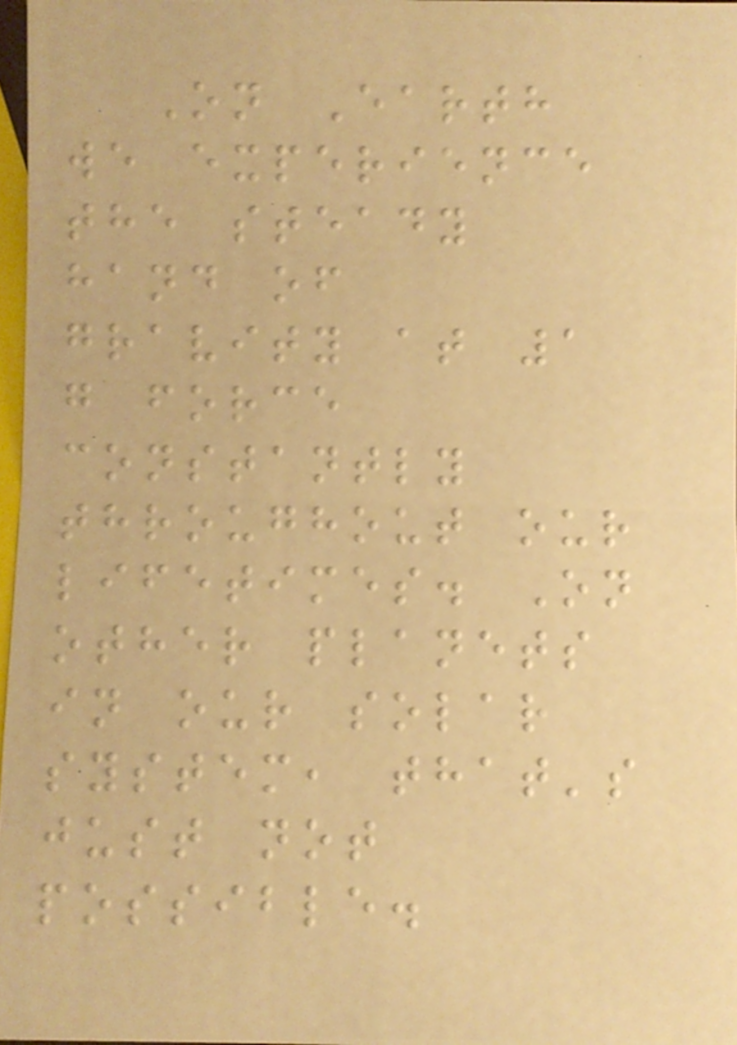On Earth
we experience
the steady
hand of
gravity at 1
g force
constantly
throughout our
lifetimes. On
other planets
in our solar
system, that's
just not
possible.
